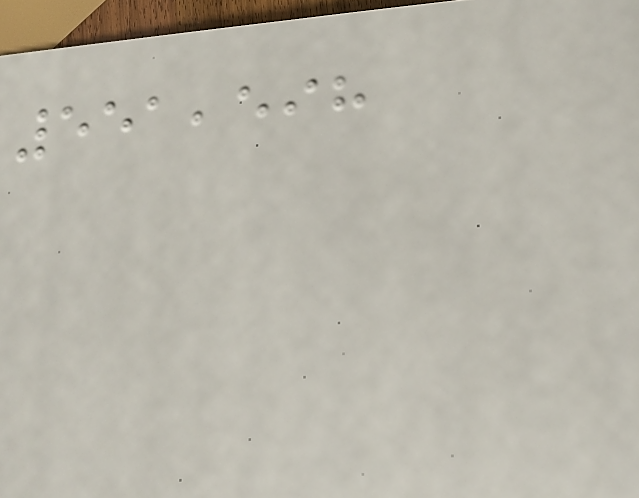551,598
